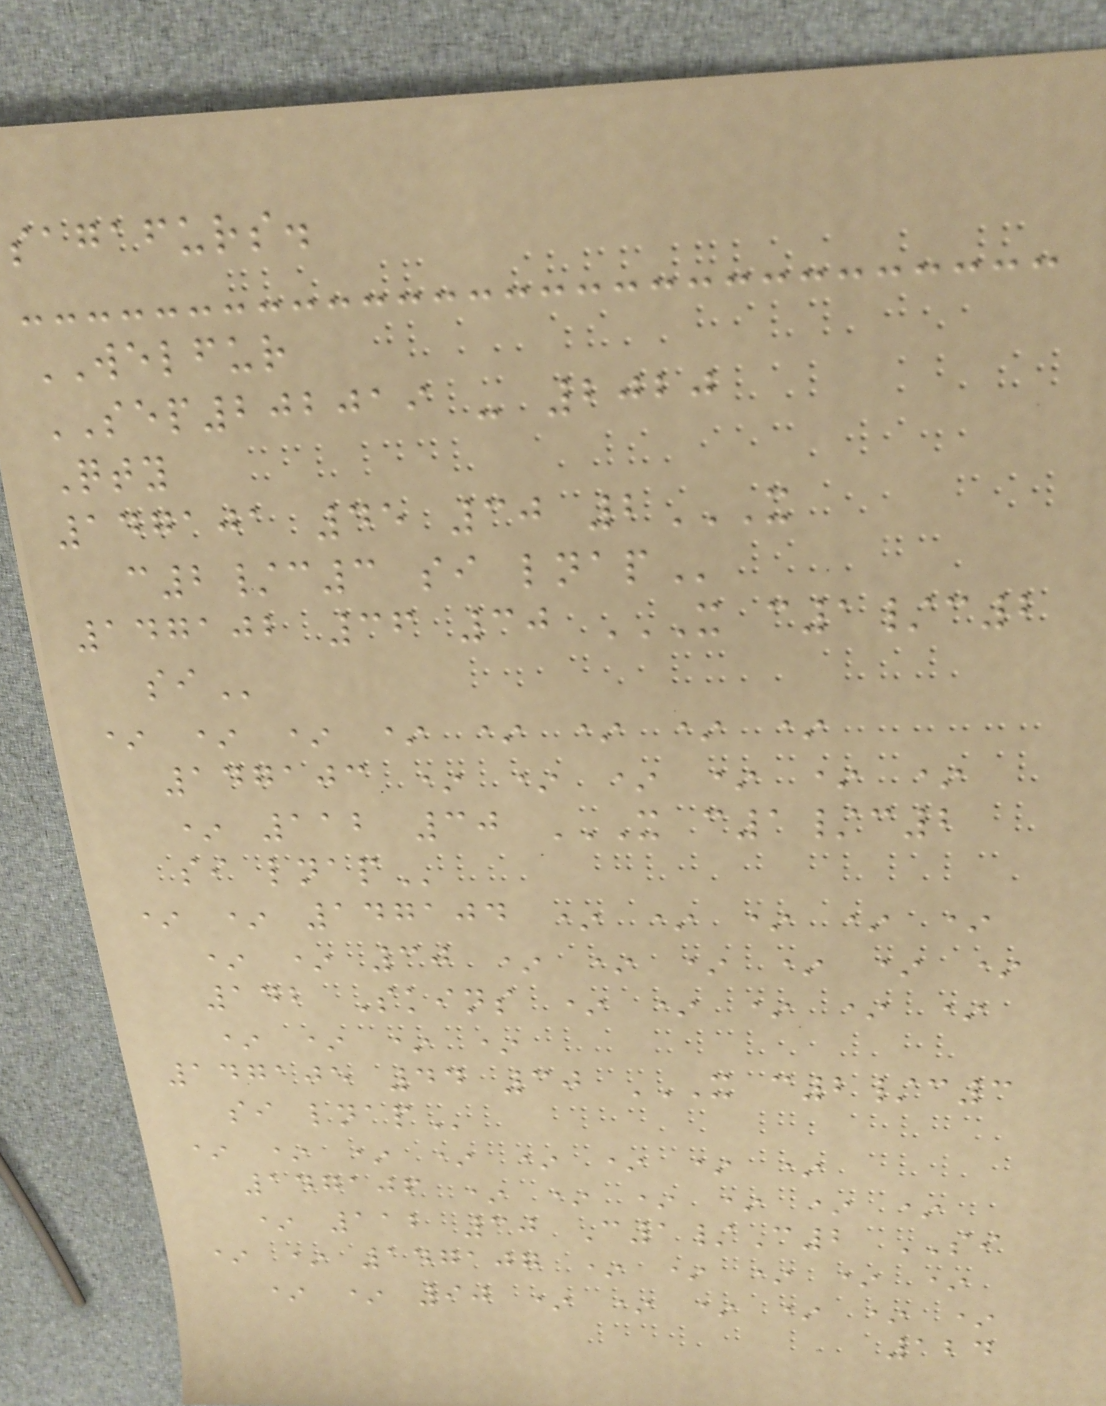sagafurs.
WELFUR
SEP202019 - 2020
Qty
147101 45 30 2X
C2/C3 SI LNAP
147102 36 30 X C1/C2
SI
* * * * * * * *
147103 * * * * * *
* 112 30 X C1/C2
SI LNAP
* * 147104 * * * * *
* * 30 * * * * * *
142 Skins * * * * *
* * * *
147105 44 30 X C2/C3
SI LNAP
* * * * * * * *
147106 * * * * * *
* 112 30 C1/C2 SI
* * 147107 * * * * *
* * 90 * * * * * *
124
